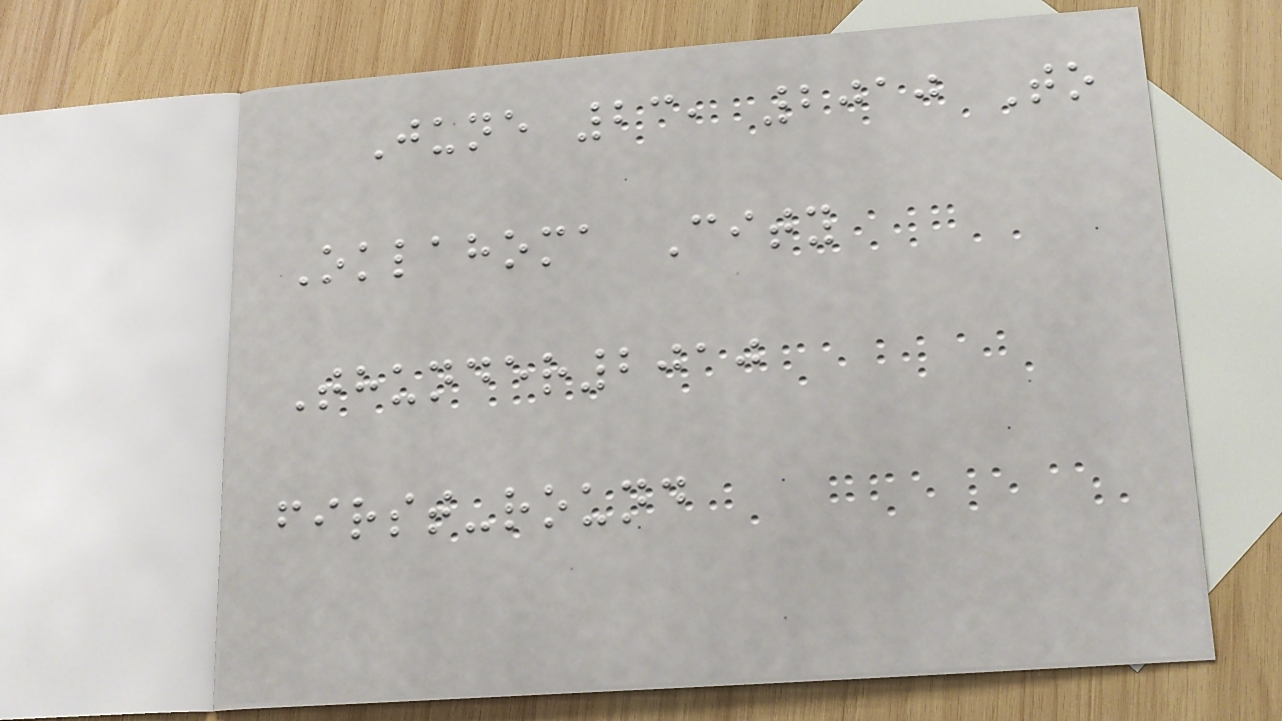June 23, 2010 To
Oklahoma City
Thunder2010
first-round
